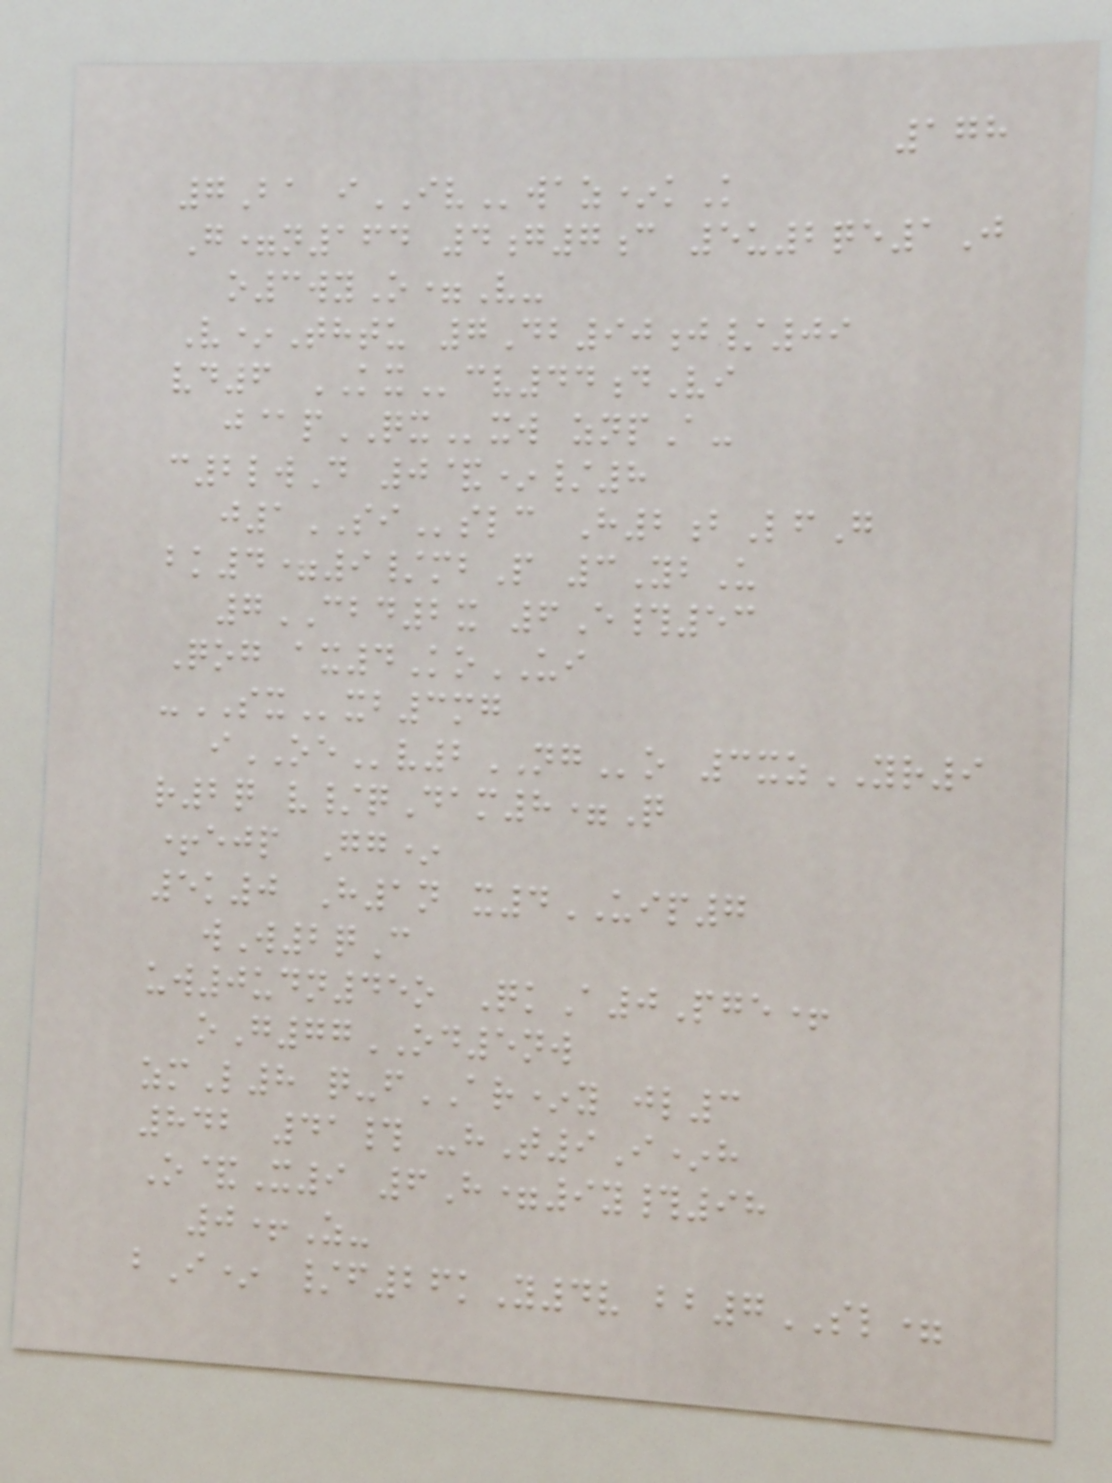178
7Ba iIVwaz*kK
G=n164 4g7c 5u2qe1J
o3wyO=V-
V*Thtu 7Db90j/09
vd6 KXcv44dVi
j@pQXxw znpA-
c2lwD 0&*/8
j1SIslc H2bLfG
bk4=9/mbP 3YbU
7CBD2x 6E#53
Qog ax4KoUI
-SXxb3mg
iOEv2NGo 3xzYR9
r2q v/qDam8=Q
+ejp Gg*
5k0 H1n x4UIP7
wW2qC
uw0udn45o QkA0Pge+
oG77OD5nw
zmL8 q-fAR*y jl3
842 41# -hT9I*h
O&X9 6H=9y#98
0+Z-
bI* /f26kY4v bb7SL=
